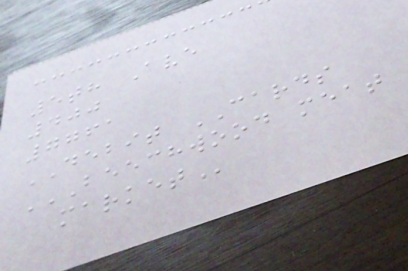5th Ave
400
7761
DEBIT CARDS
BEECHWOOD MEAT
MARKET
